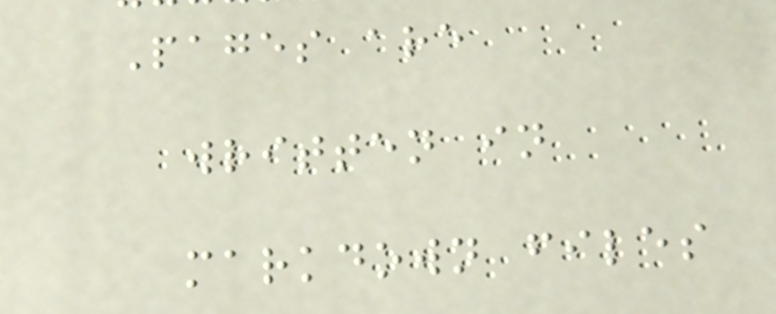Pages are
written in
markdown files
